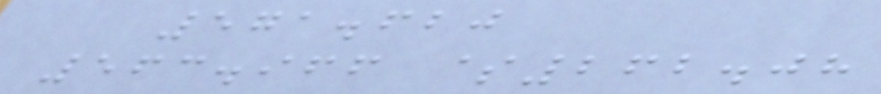571.620
563.966 $262.08
